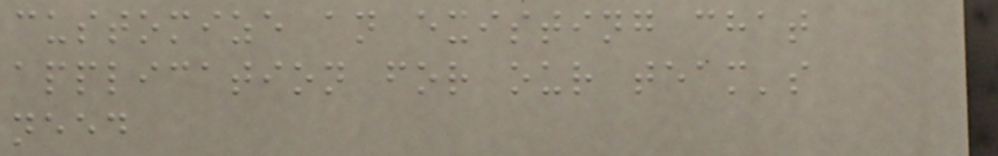customize an existing chat
application for our team's
need
